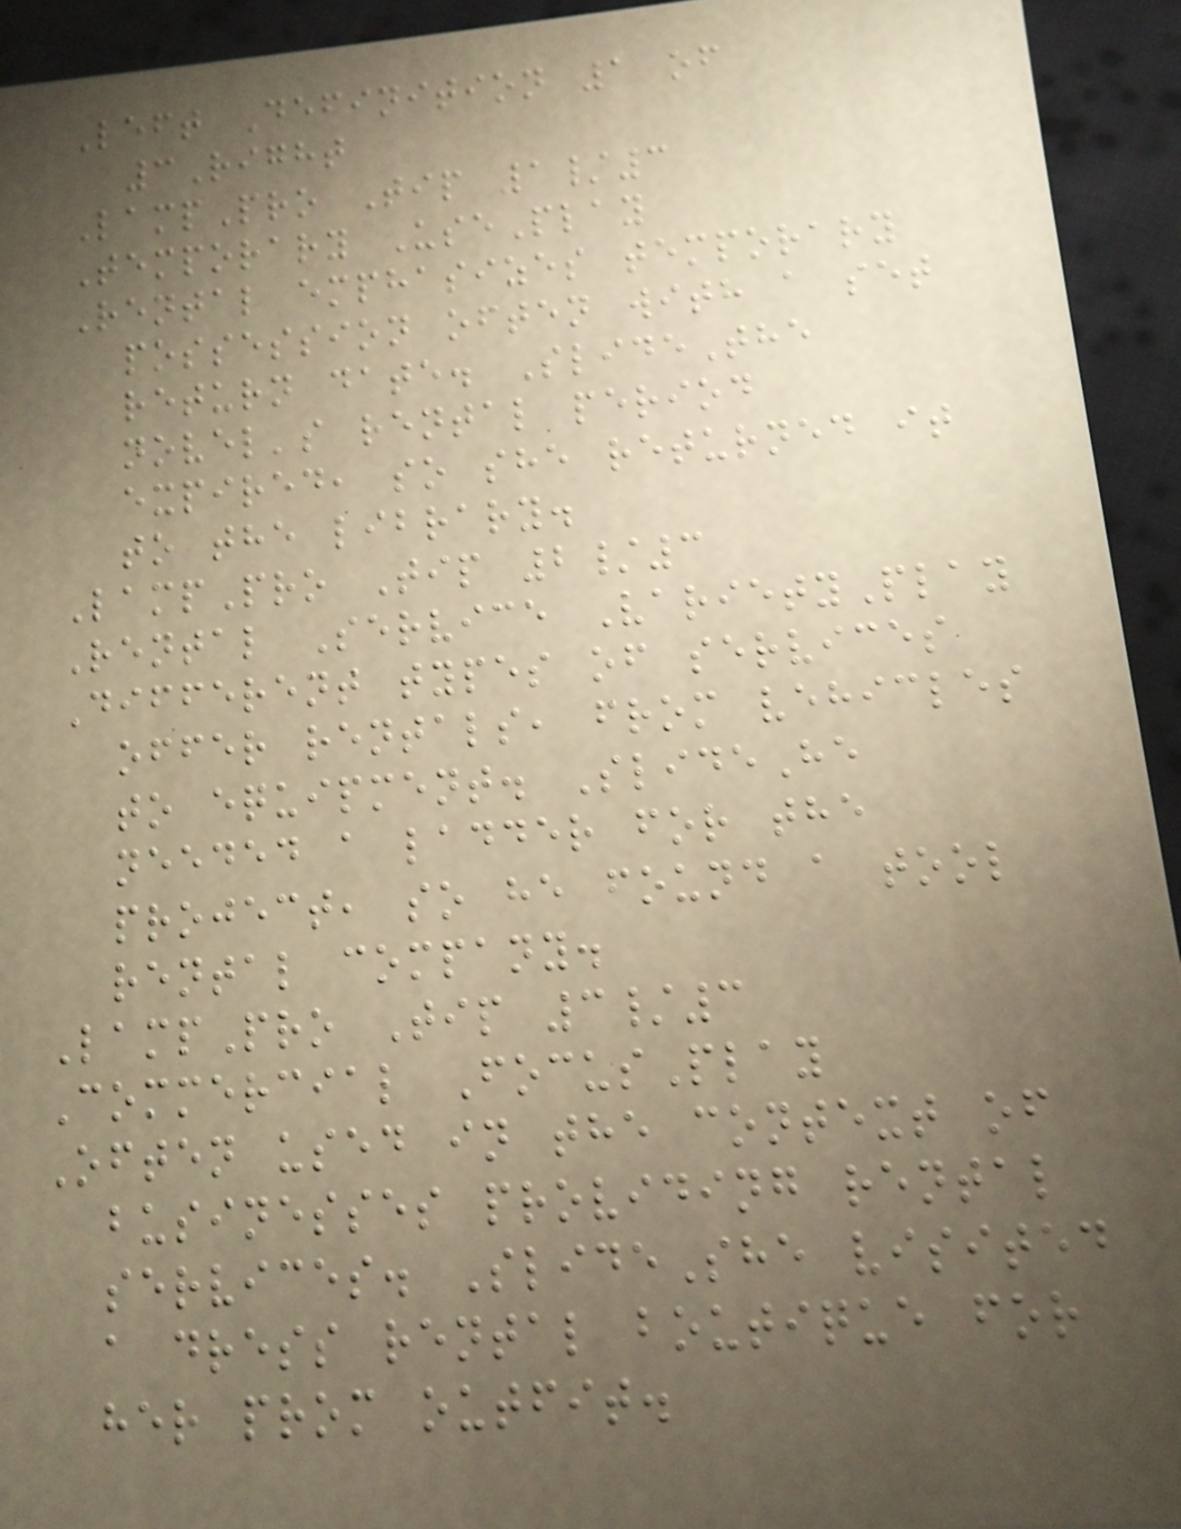Left Definition 1 of
3Right
LampPro Tip 1/3
Temporary UsePlay
Rental emphasizes temporary
possession often with a set
return date. SlideThe
novel's rental period
expired, so she returned it
to the library.
LampPro Tip 2/3
Rental Service VarietyPlay
Different types of services
offer rentals, from vehicles
to equipment. SlideHe
needed a ladder for the
project, so he found a tool
rental company.
LampPro Tip 3/3
Commercial FocusPlay
Often used in the context of
businesses providing rental
services. SlideShe visited
a dress rental boutique for
her prom outfit.
